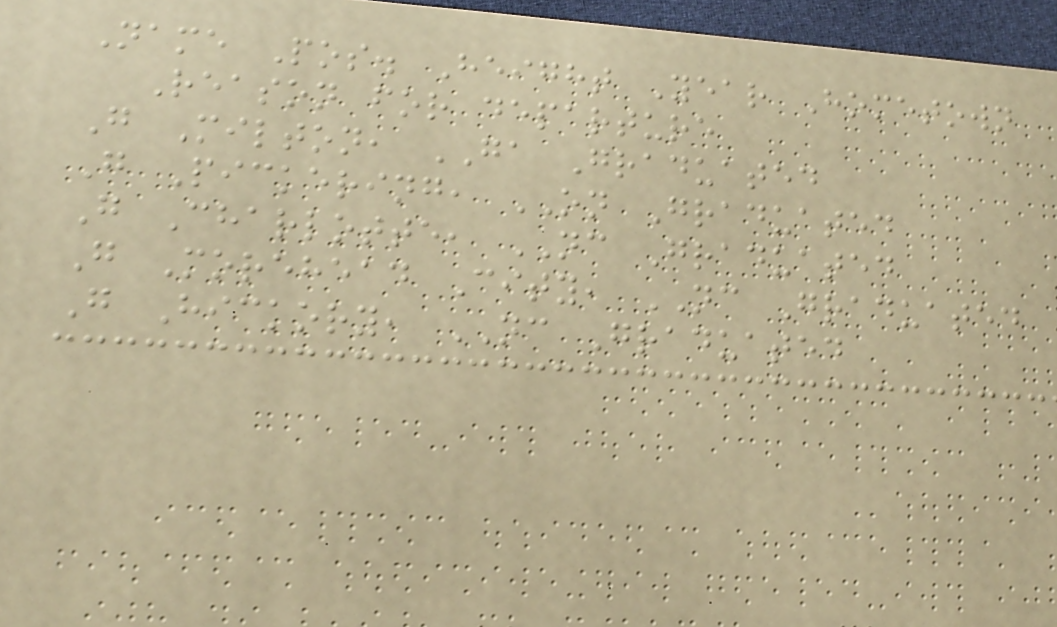Name Pos. Height Year Hometown
Reason for departure
G Milton, GA Graduated
G Pickering, ON Graduated
G Charlotte, NC Graduated
G Morehead City, NC Graduated
G Hickory, NC Graduated
